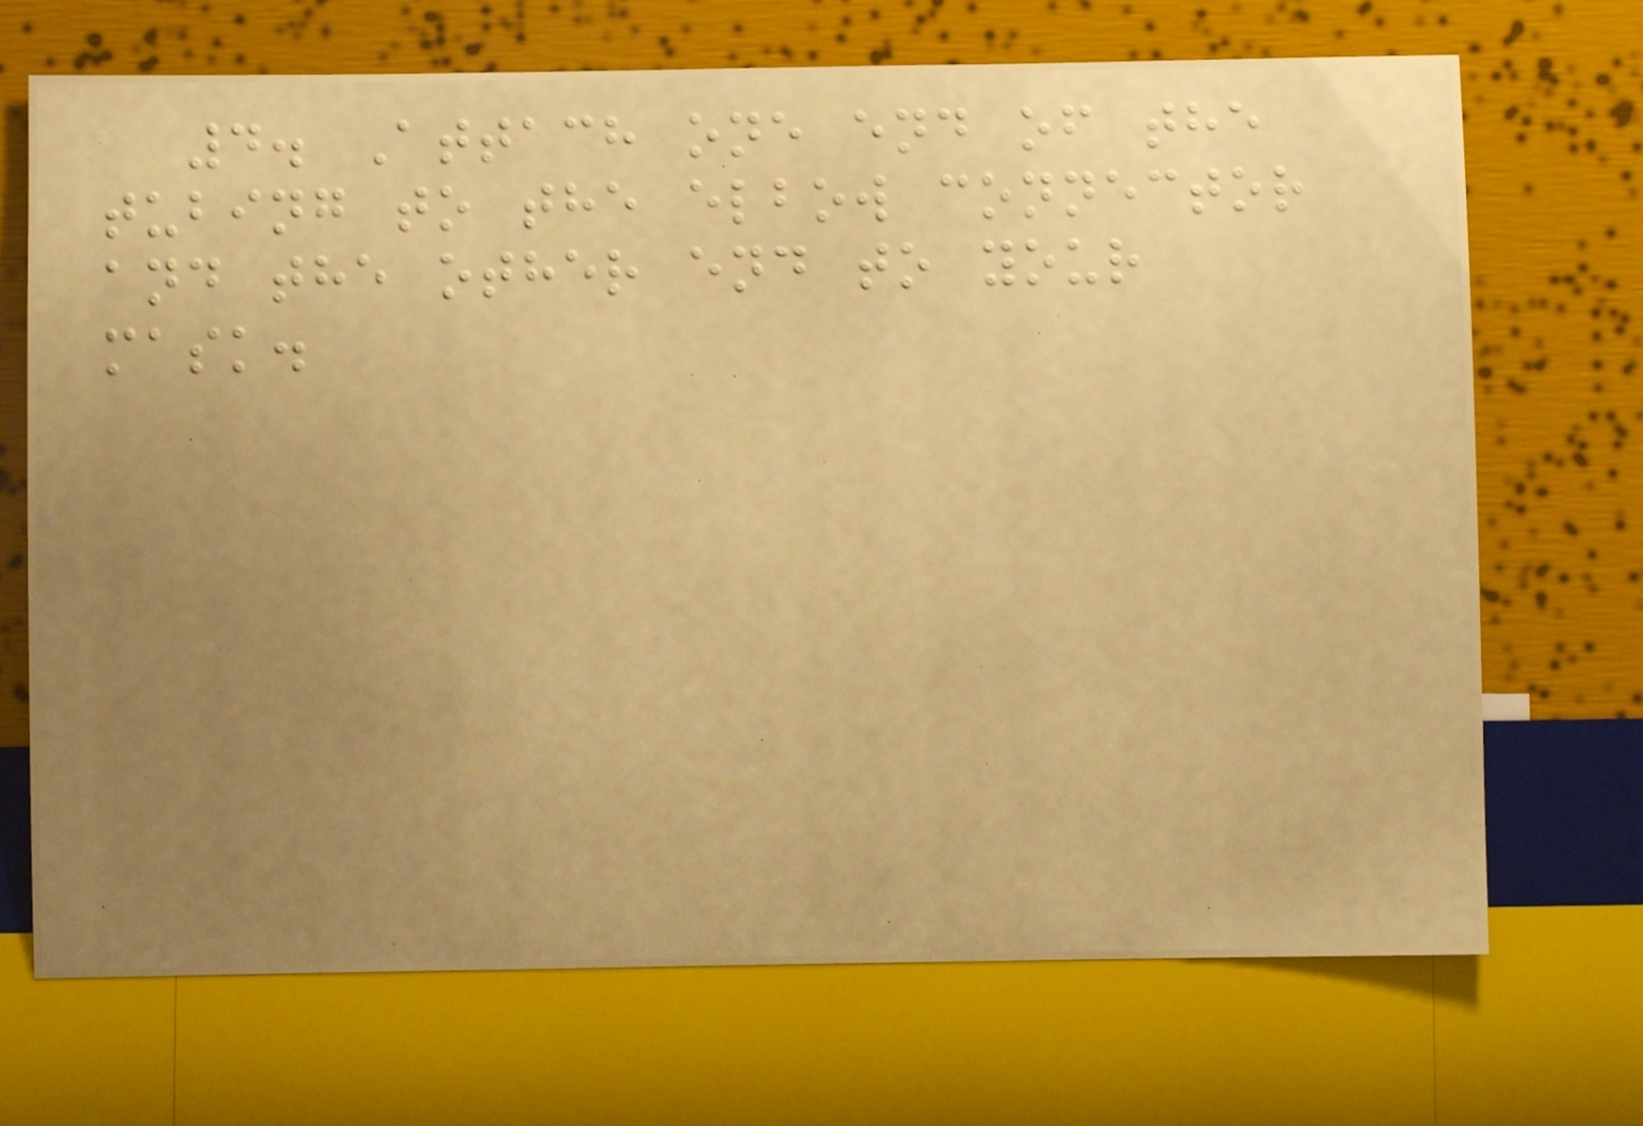4. Attach one end of the
tubing to the elbow connector
and the other end to your
mask.
